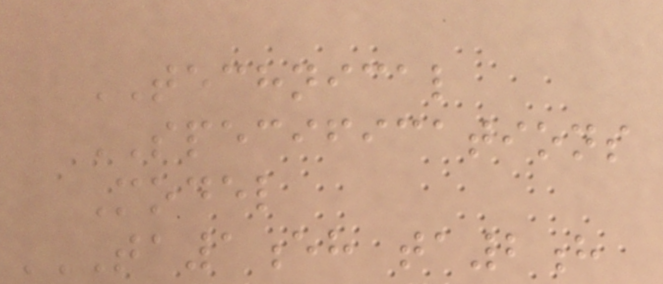TECHNICAL
SPECIFICATIONS
Model
TA1EH TA2H
